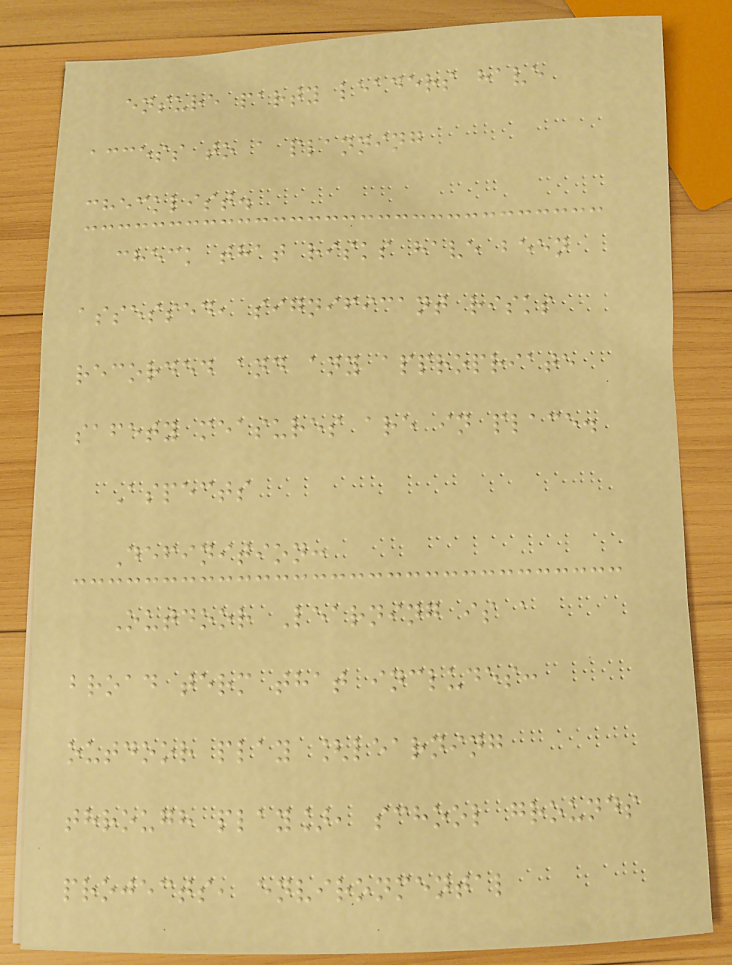ensure party leaders have
access to a planning
checklist.
check that risks have been
assessed, significant risks
recorded and any appropriate
safety measures are in place.
Aspects
Definition:
Outdoor Learning is a
broad term that includes:
outdoor play [learning
through play], school grounds
projects, environmental
